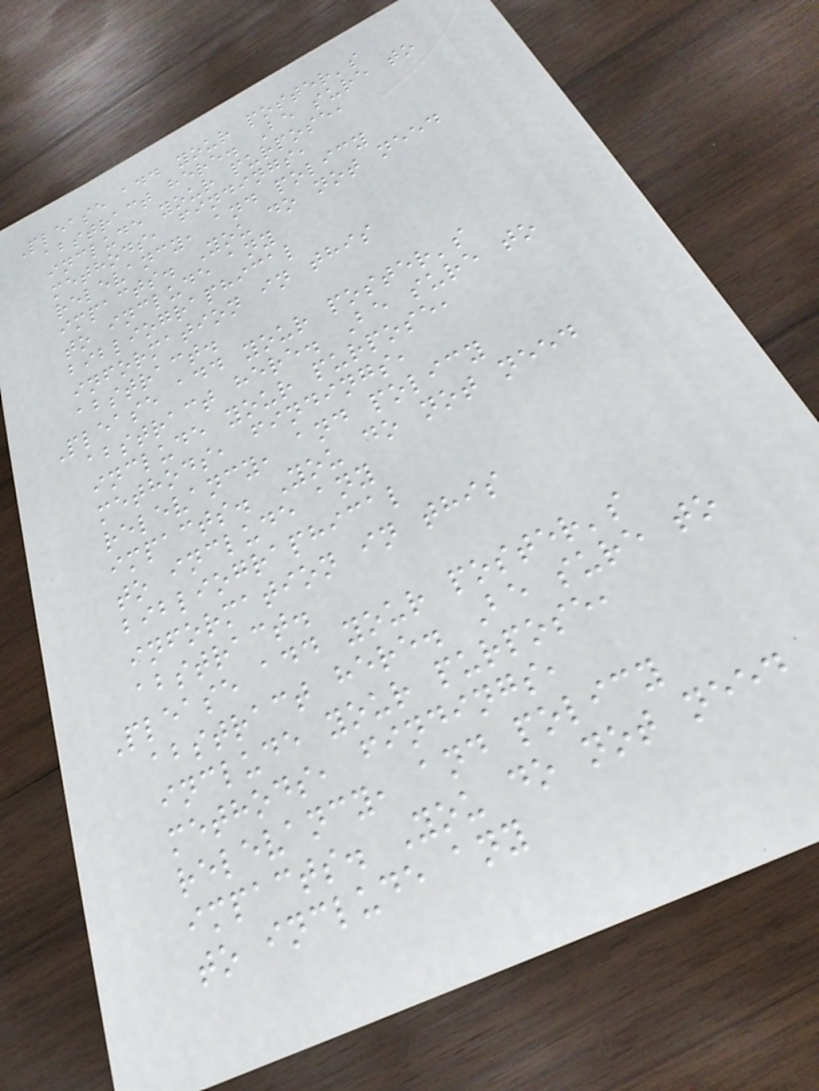Please add your poster's
abstract here. Be sure to
include your purpose,
methods, findings,
relevancy, and policy
impacts. You do not need
to include any
bibliographical
information in this
abstract.
Please add your poster's
abstract here. Be sure to
include your purpose,
methods, findings,
relevancy, and policy
impacts. You do not need
to include any
bibliographical
information in this
abstract.
Please add your poster's
abstract here. Be sure to
include your purpose,
methods, findings,
relevancy, and policy
impacts. You do not need
to include any
